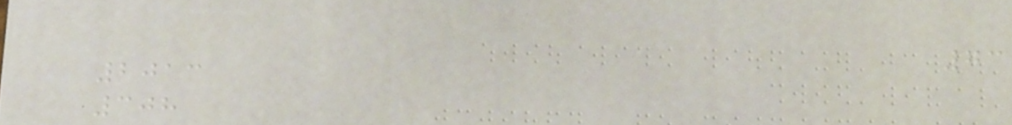73
2013
308
